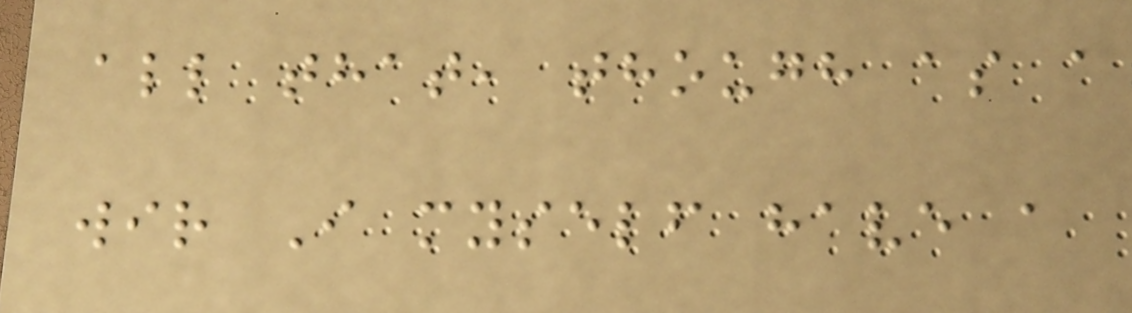all that, though as a
wir I myself have a
